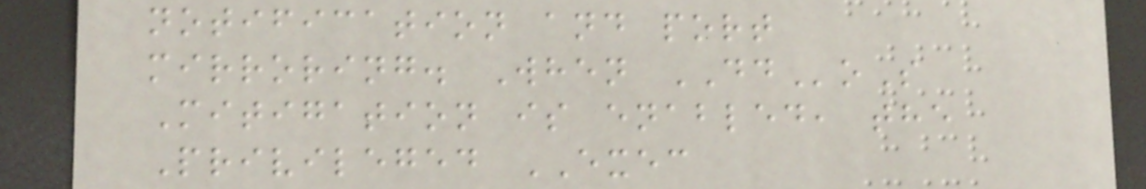notification and port
mirroring. When DDoS
Mitigation is enabled, the
Privileged EXEC
